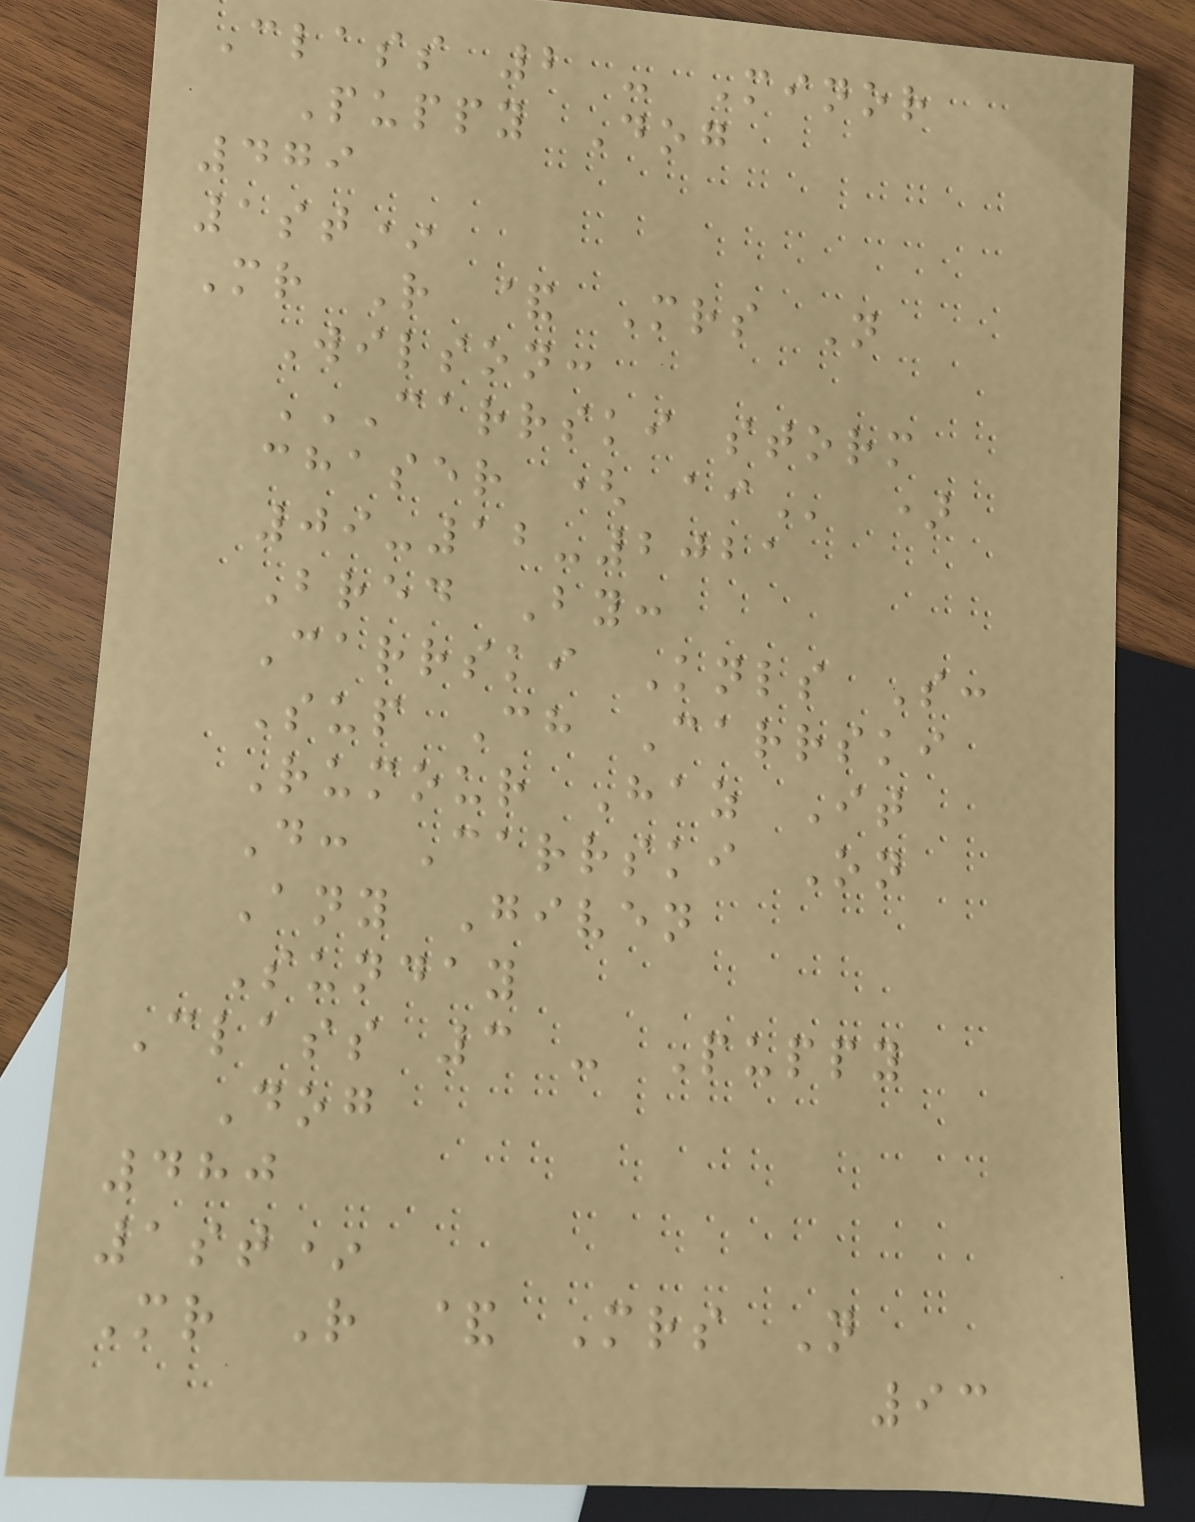Class 2 - Minor
Puppy Dog
479
1st*
Mr R & Mrs N
Wilson:
CARRSKI STORM
CHASER ( AI )
09-12-2021
Bred By:
Carrski Knls S:
Sup Ch Carrski
Rumour Haz It
D: Carrski On
Any Given
Sunday
Class 3 - Puppy
Dog
480
1st*
Mr R & Mrs N
93
